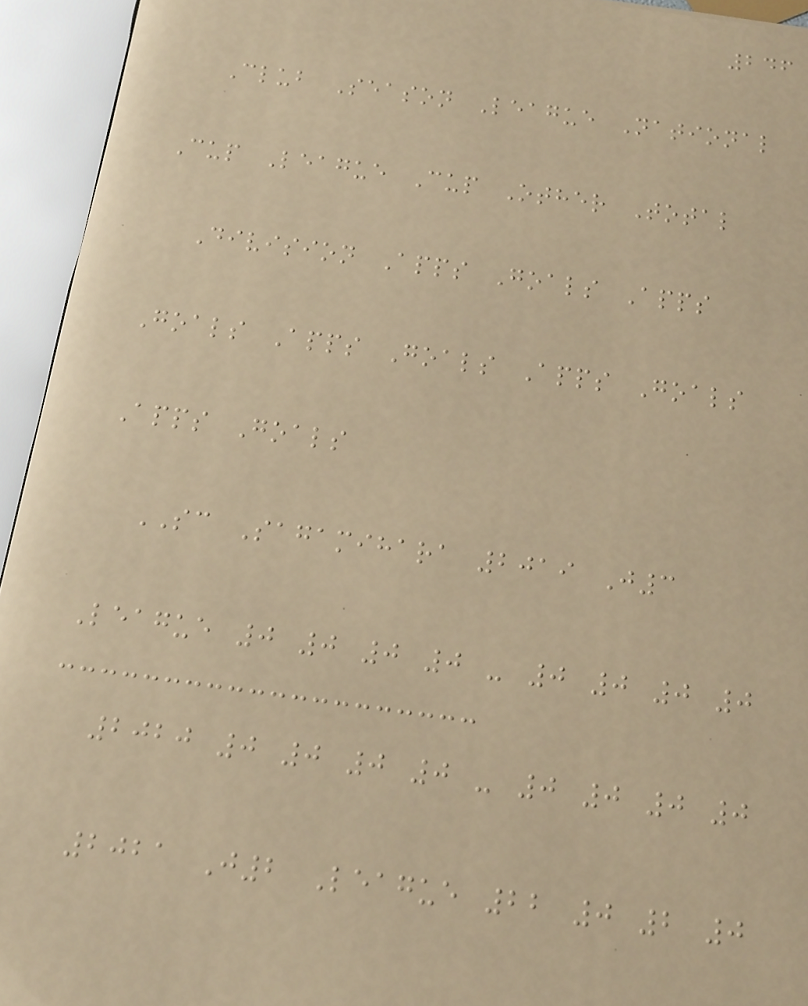246
Club Season League National
Cup League Cup Other Total
Division Apps Goals Apps
Goals Apps Goals Apps Goals
Apps Goals
SC Sagamihara 2019 J3
League 0 0 0 0 - 0 0 0 0
2020 0 0 0 0 - 0 0 0 0
2021 J2 League 22 0 2 0
